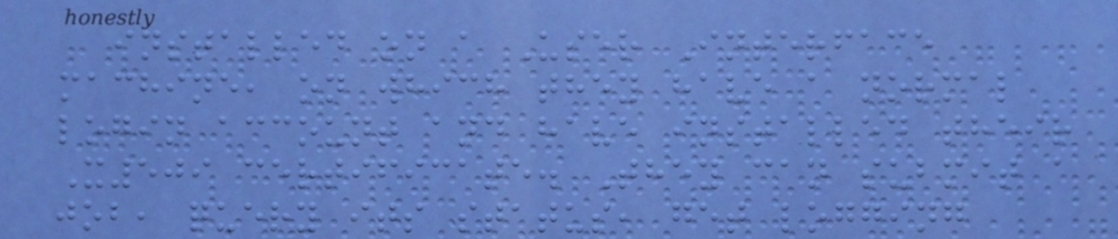installed on a User Interface
machine, on which they have a normal
login account and have installed their
X509 certificate. They can submit a
job, query its status, get logging
